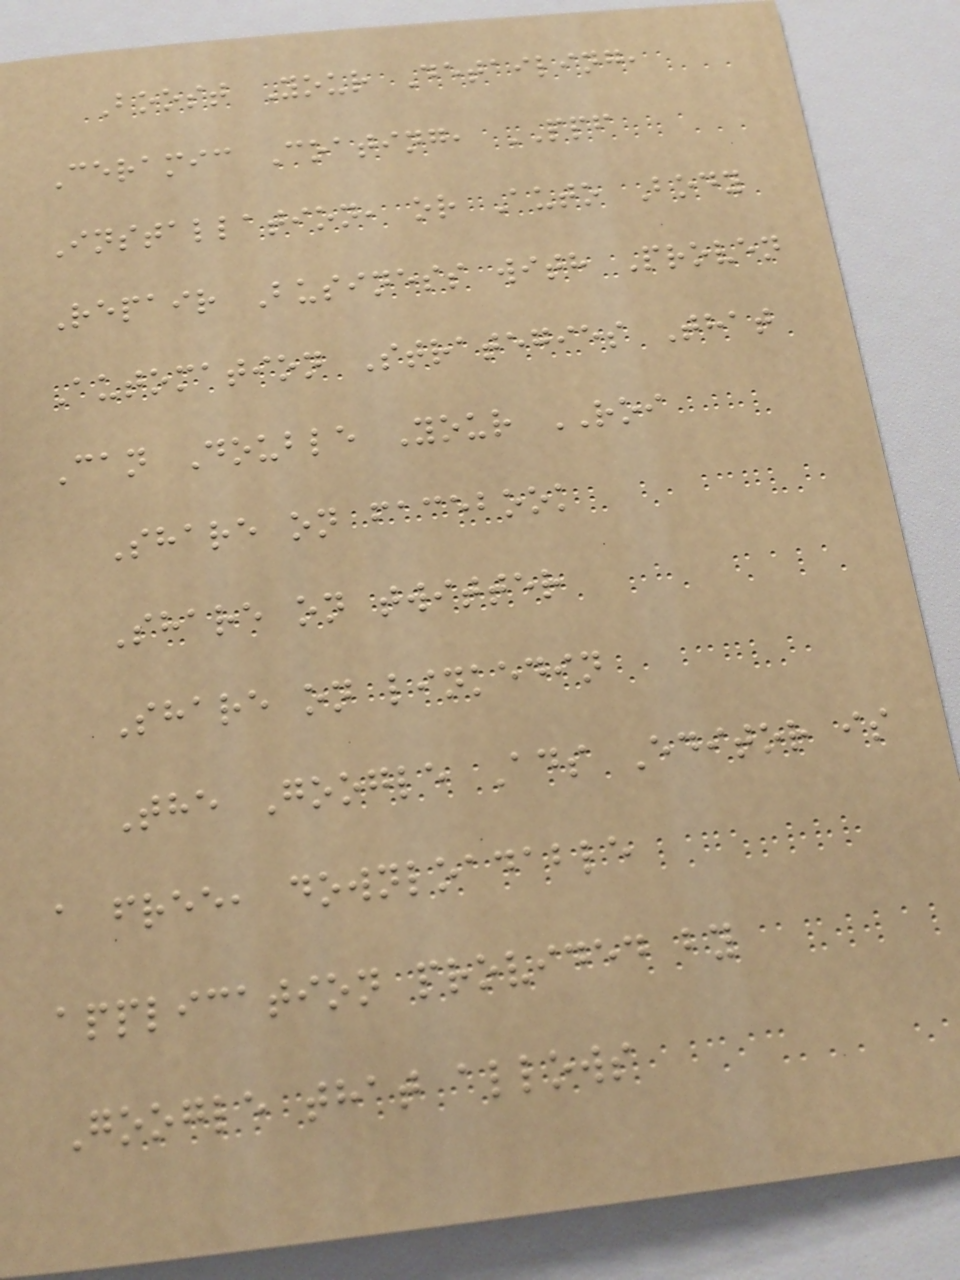Boost Your Detailing,
Ceramic Coating, PPF
Installation, or Auto Body
Repair Business with Proven
Automation Strategies That
Can Double Your ROI
Share on facebook
Share on twitter
Share on linkedin
The Google Ads Editor is
a free, downloadable
application provided by
Google that allows
